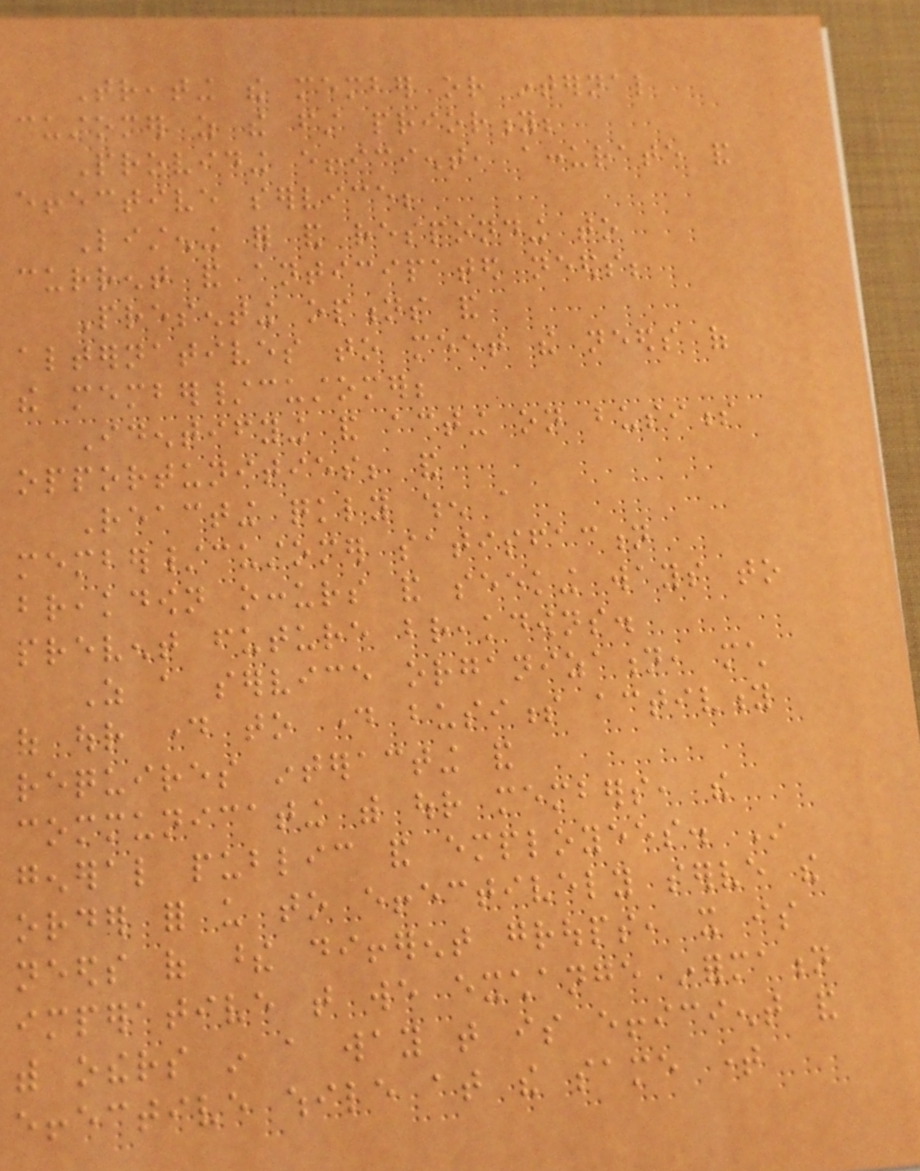Treating the member or internal
customer as the first priority;
Providing efficient, accurate and
effective service;
Listening for and responding to
current and anticipated needs;
Presenting options and
alternatives to meet the needs of
the member/customer;
Identifying and acting on business
opportunities; and
Reacting quickly when a
member/customer satisfaction
breakdown occurs and seeking ways to
prevent future breakdowns.
As a service organization, much
of our day to day business activity
requires interacting and
communicating with our members, the
general public and employees. In
order for us to effectively serve the
needs of these different groups, it is
imperative that we exchange information
with others in a way that is efficient and
effective while at the same time
